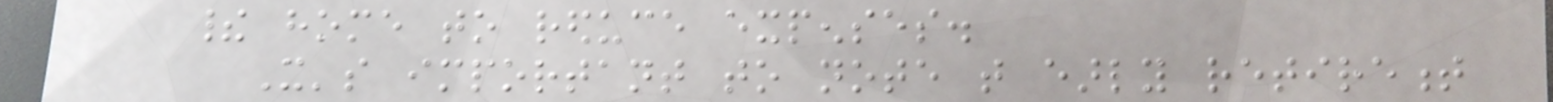their home to reduce expenses.
It's important to note that early retirement
